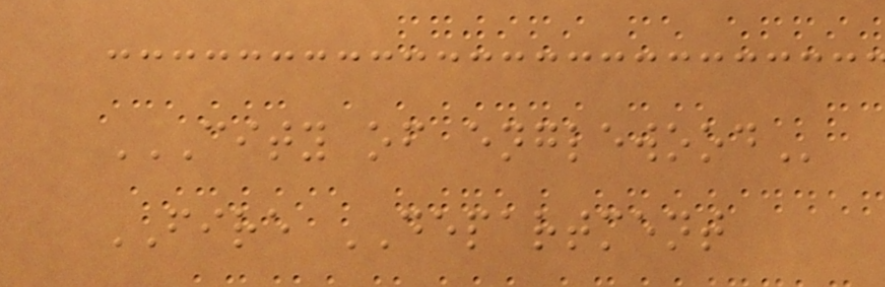CITY OF ENGLEWOOD
FIRE DEPARTMENT
